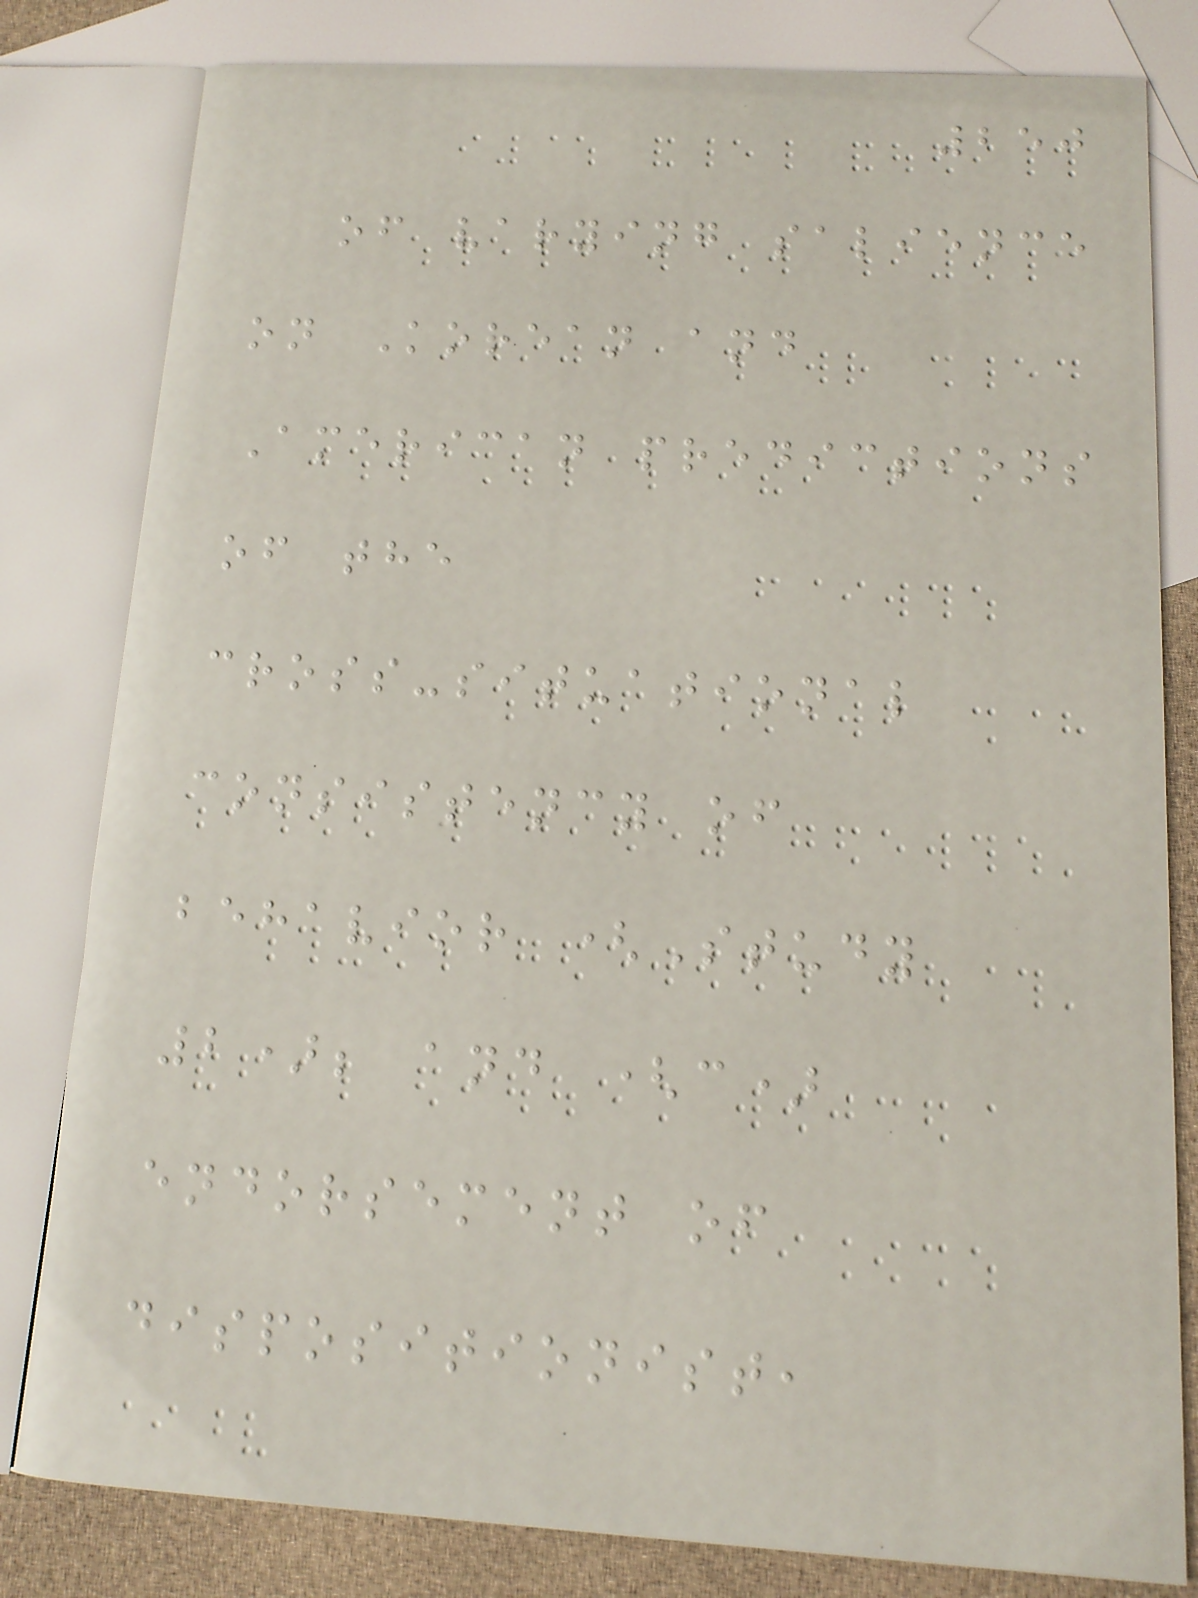250
of varying salience
on Korean and
American predictions
of the
cross-situational
consistency of
behavior (Study
2); and (c)
endorsement of
dispositionist,
